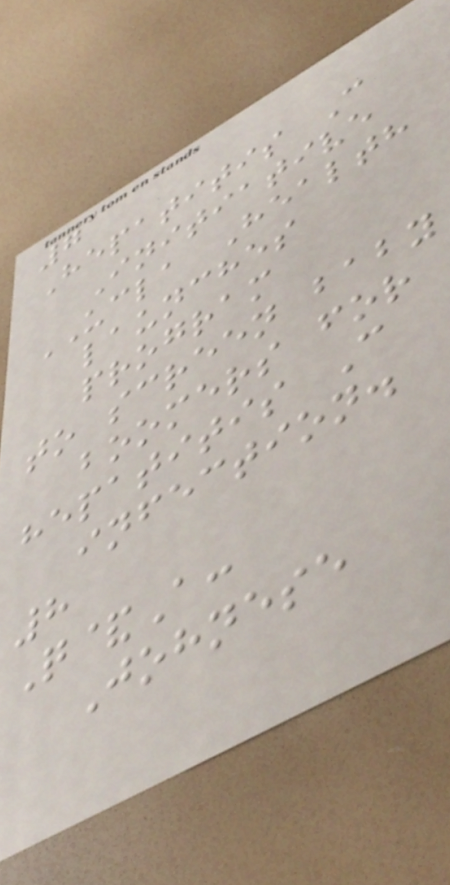7
Hepatitis C
Initiative
UCLA Health
launches
program
to screen baby
boomers for
hepatitis C
infection.
8
Q&A:
Johnese
